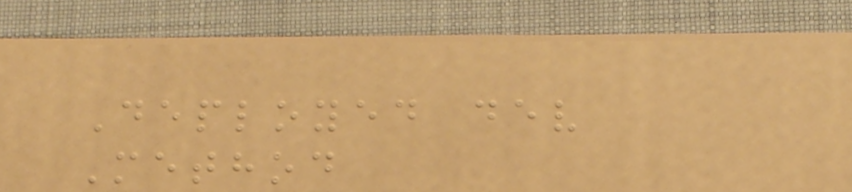Deployed dev
Method
